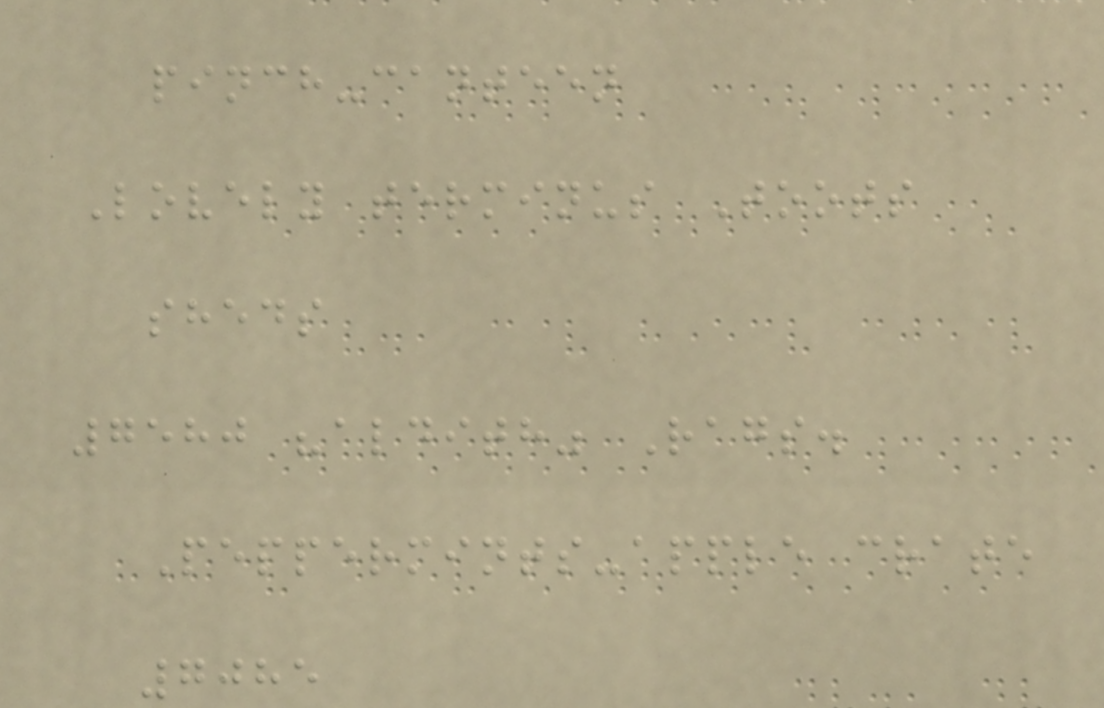pinch-canteen
Lovely terminus Toots
sheds
7580 "aldith" Rags.
Peppermints-apple crate
7085
